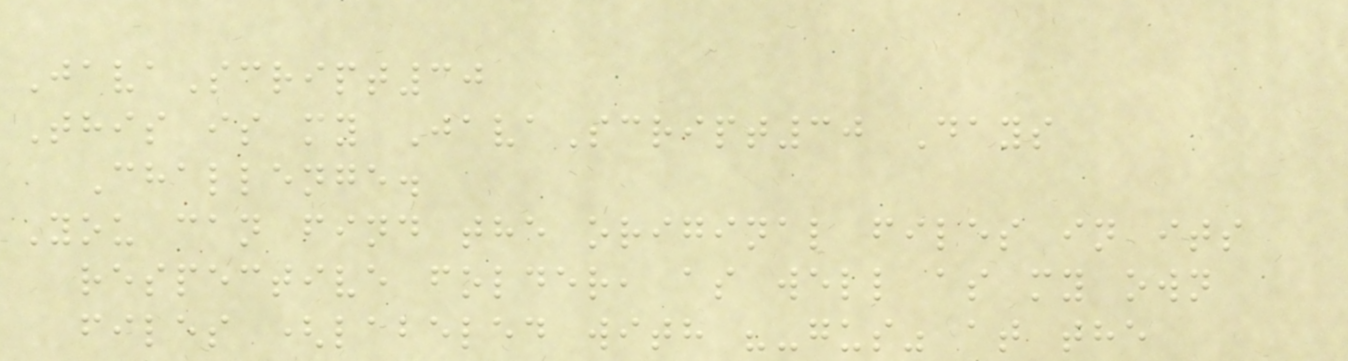JavaScript30
This is my JavaScript30 Days
Challenge.
You can find the original files in its
respective folder, as well as my own
files (labeled with "-gus" at the
